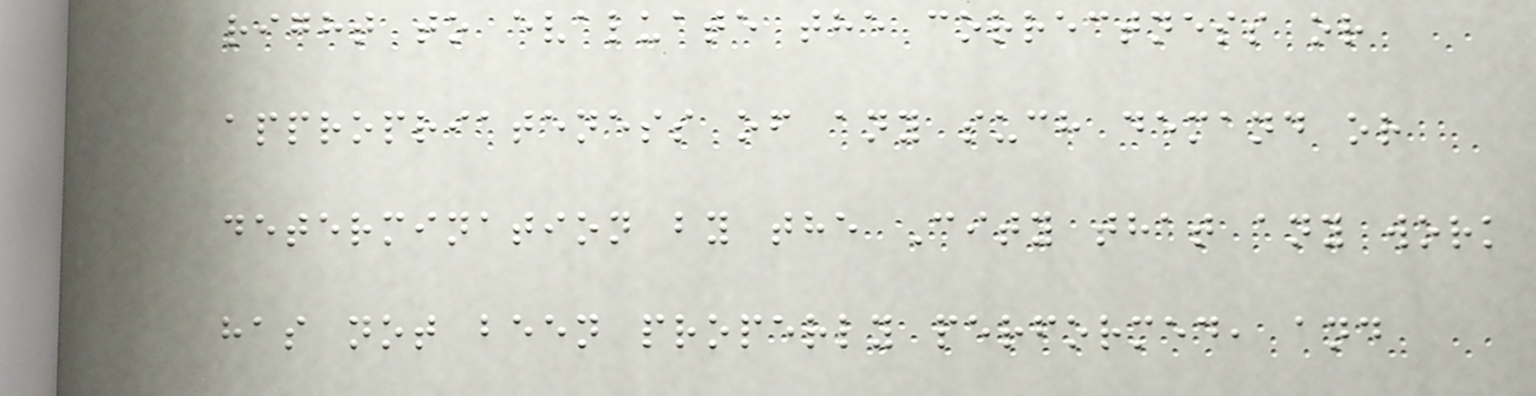right to evaluate the correctness or
appropriateness of any such demand or
determination by the City that any work
has not been properly performed, and
